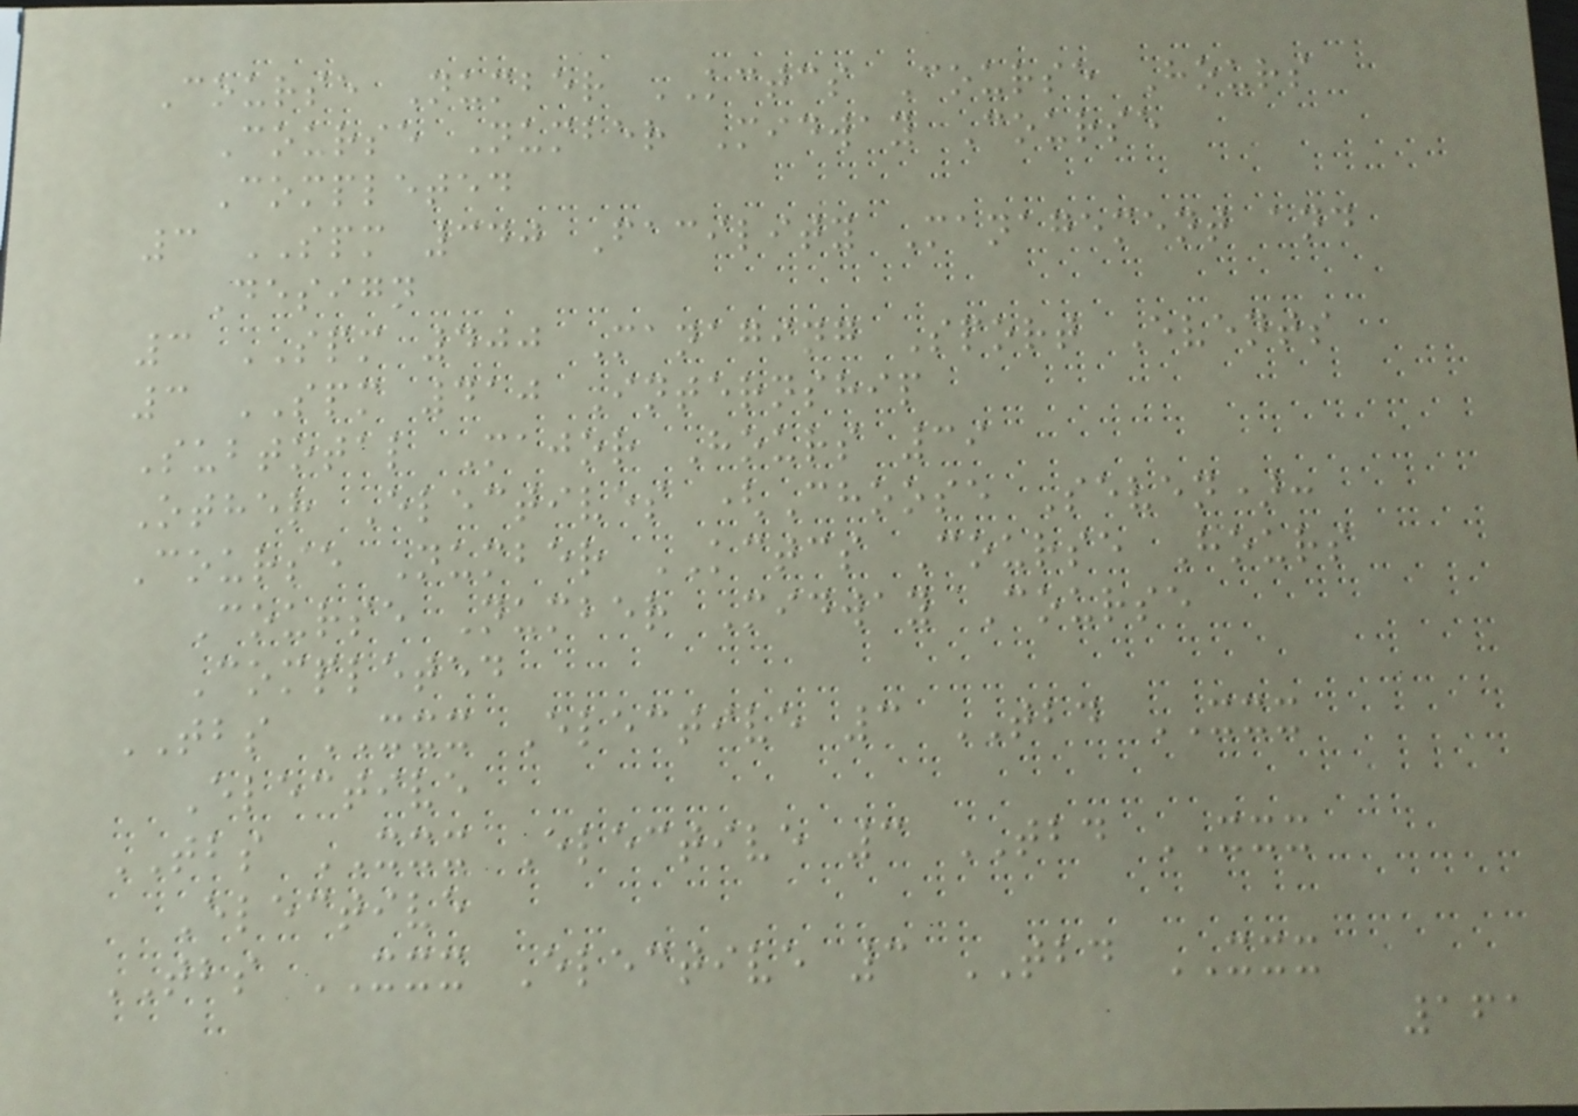Course Number KCTCS Course Hours
Course Number Midway Course
Completed
3 SPM 340 Facility Management and
Design
3 SPM 400 Managing Sport Events
3 SPM 410 Internship
Subtotal Major Hours 39
Other Electives (Choose Seven):
Course Number KCTCS Course Hours
Course Number Midway Course
Completed
TBS XXX Elective 3 TBD XXX
Elective
TBS XXX Elective 3 TBD XXX
Elective
TBS XXX Elective 3 TBD XXX
161
